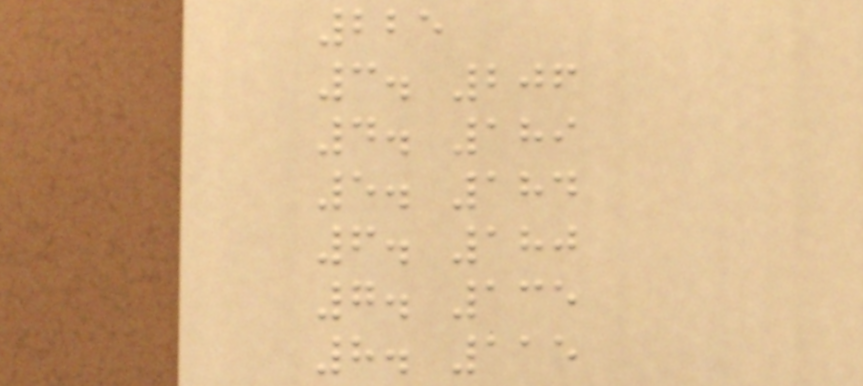225
3. 206
4. 189
5. 184
6. 180
7. 135
8. 115
